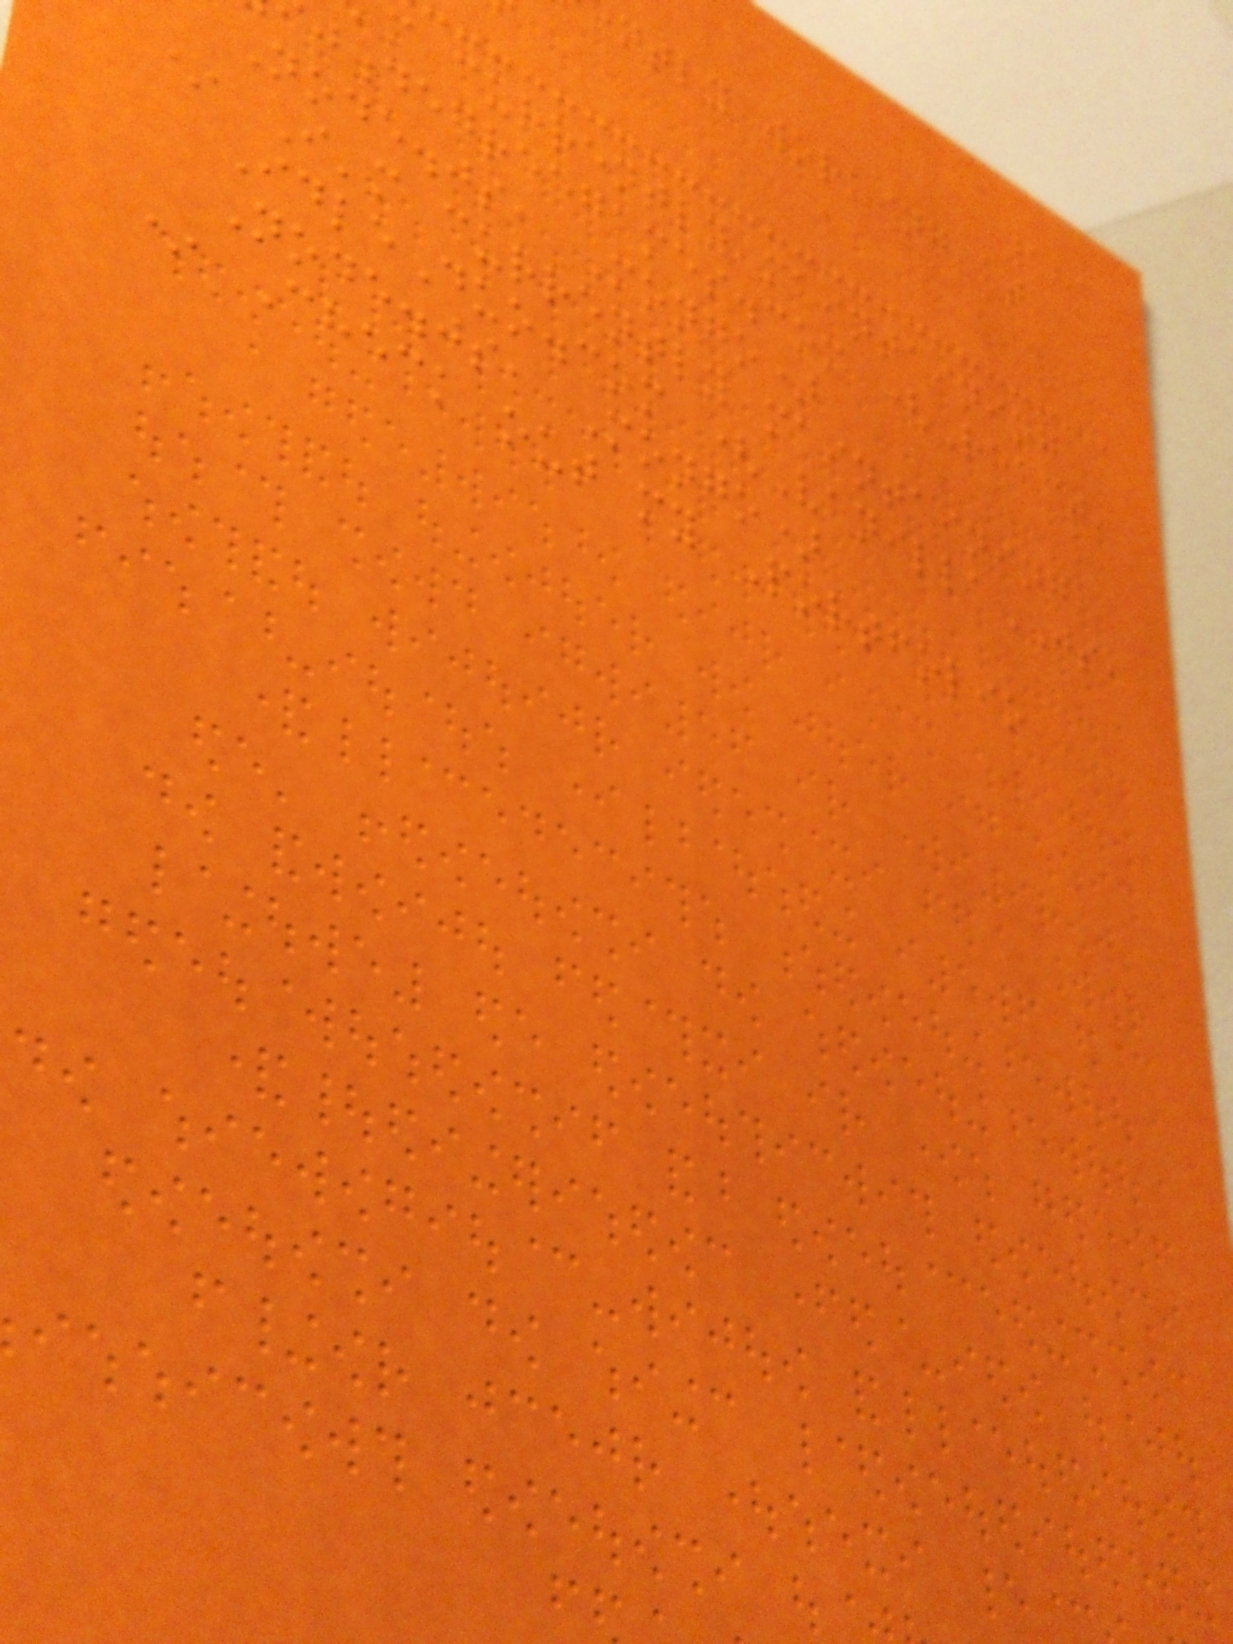181
ntly working at
m currently maintaining
degreegames.com (React,
Node.js, Mongo)
* I'm currently maintaining
IdleDuo.com (VanillaJS,
Node.js, Mongo)
* Check out my Portfolio
